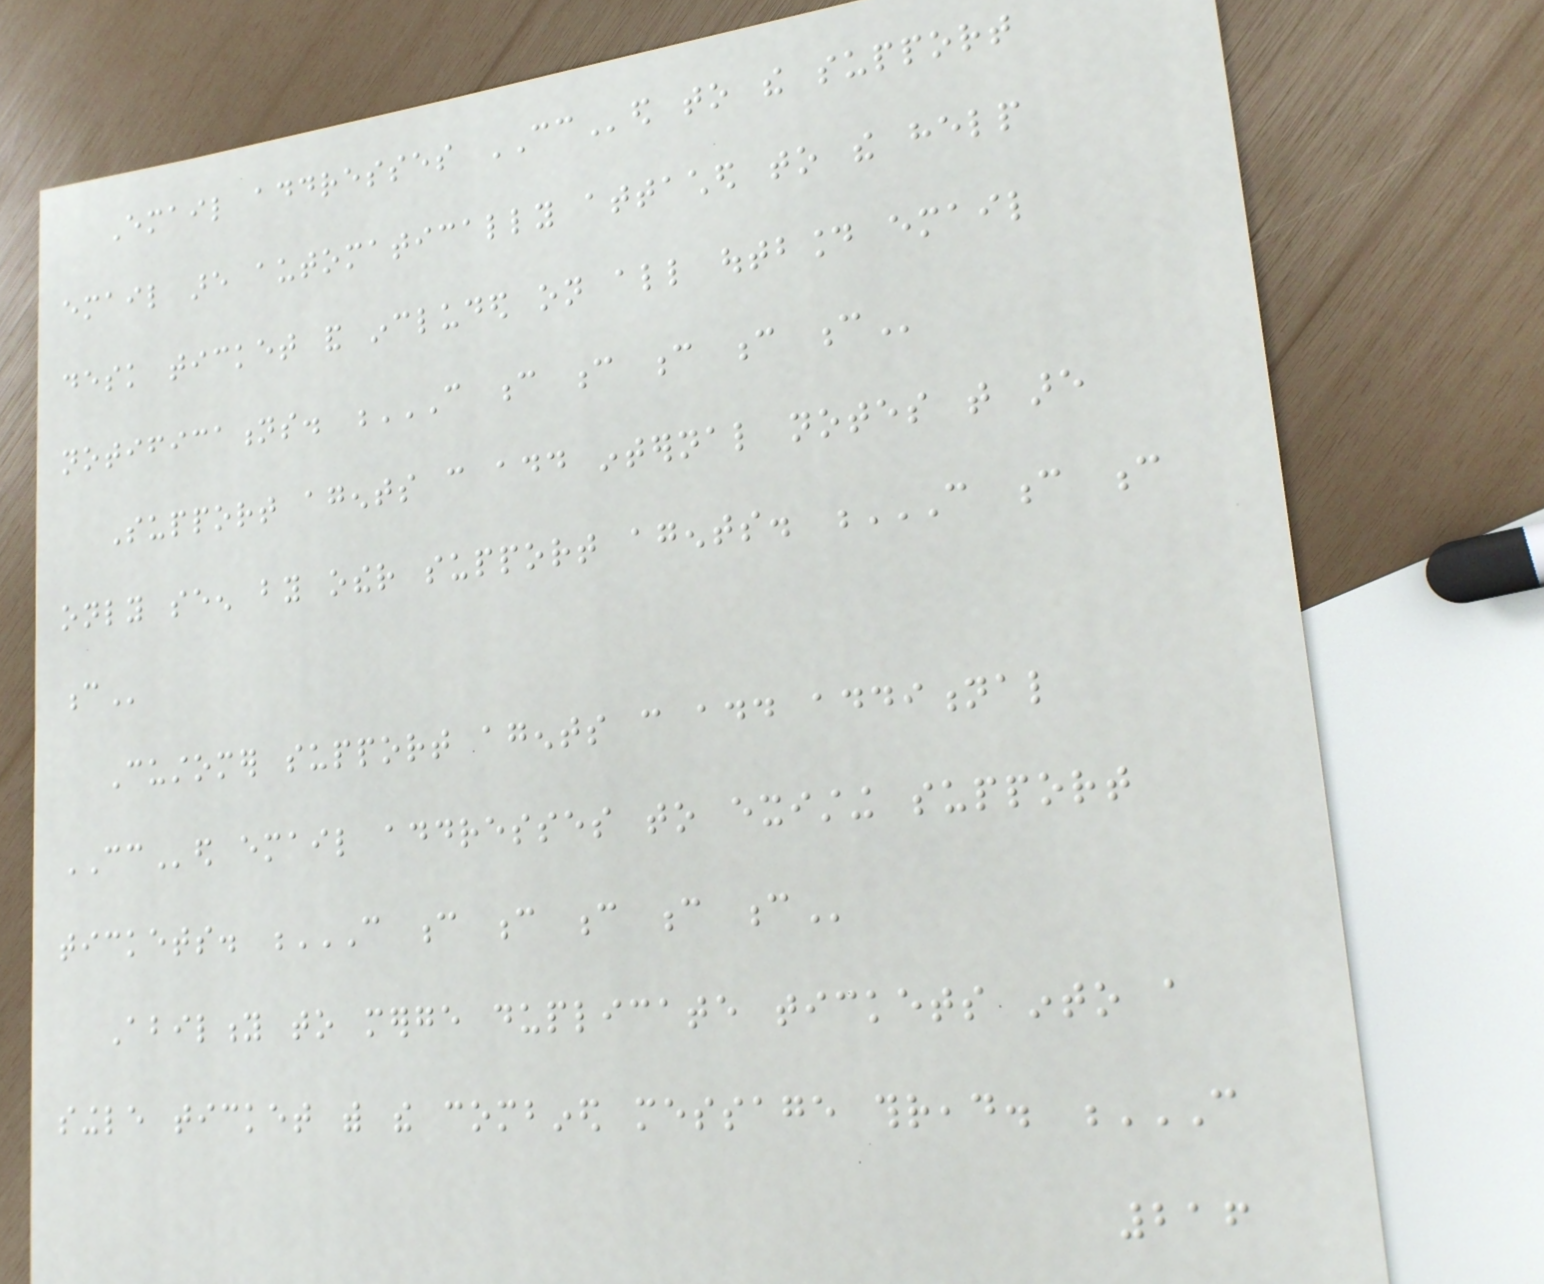Email addresses CCed to the support
email are automatically attached to the help
desk ticket and included on all outbound email
notifications. C C C C C C
Support agents can add internal notes that are
only seen by other support agents. C C C
C
Customer support agents can add additional
CCed email addresses to existing support
tickets. C C C C C C
Ability to merge duplicate tickets into a
single ticket with the combined message thread. C
216
